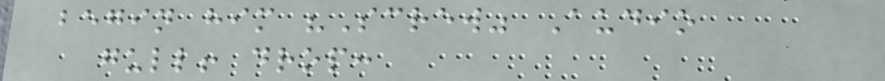begin him "Screw" Audio
gull! drop:
